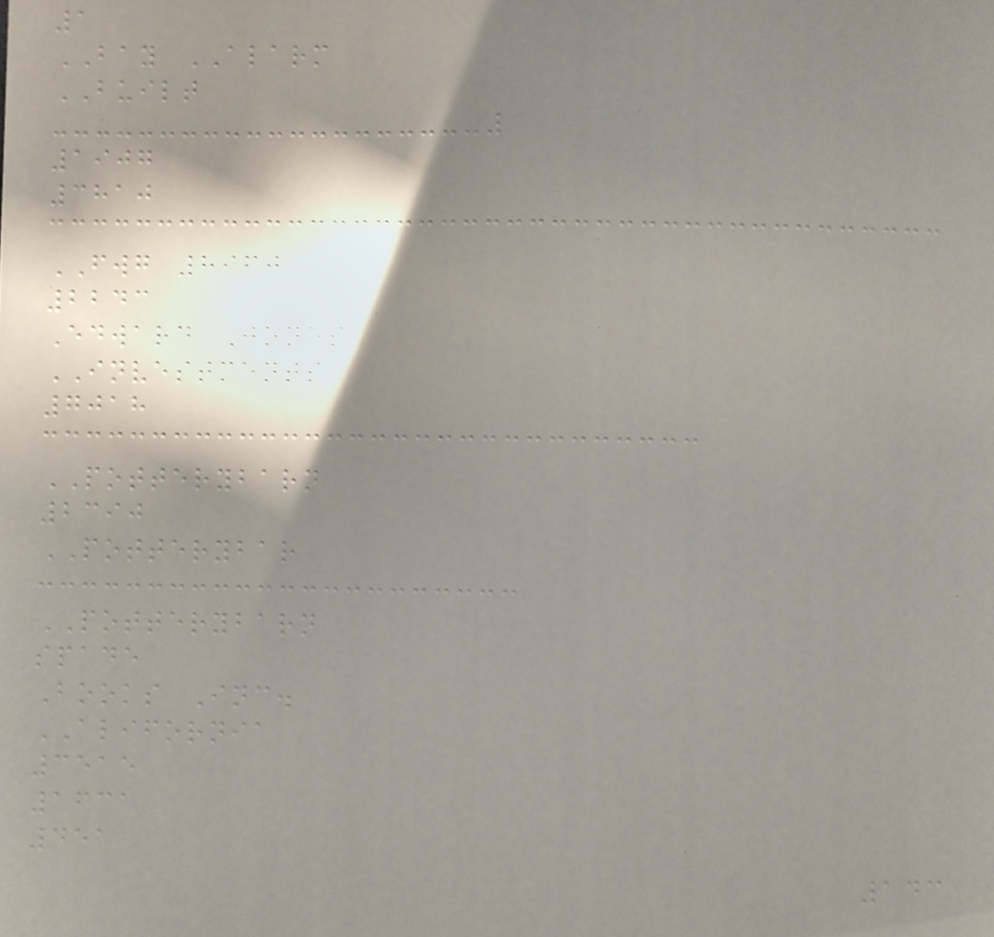1
BAY ALARM
BUILT
1907
3810
FWG 8960
2243
Edward Jones
INVESTMENTS
7018
POTTERYBARN
2390
POTTERYBAR
POTTERYBARN
spade
Books Inc.
ALIFORNIA
3515
1631
451
143
